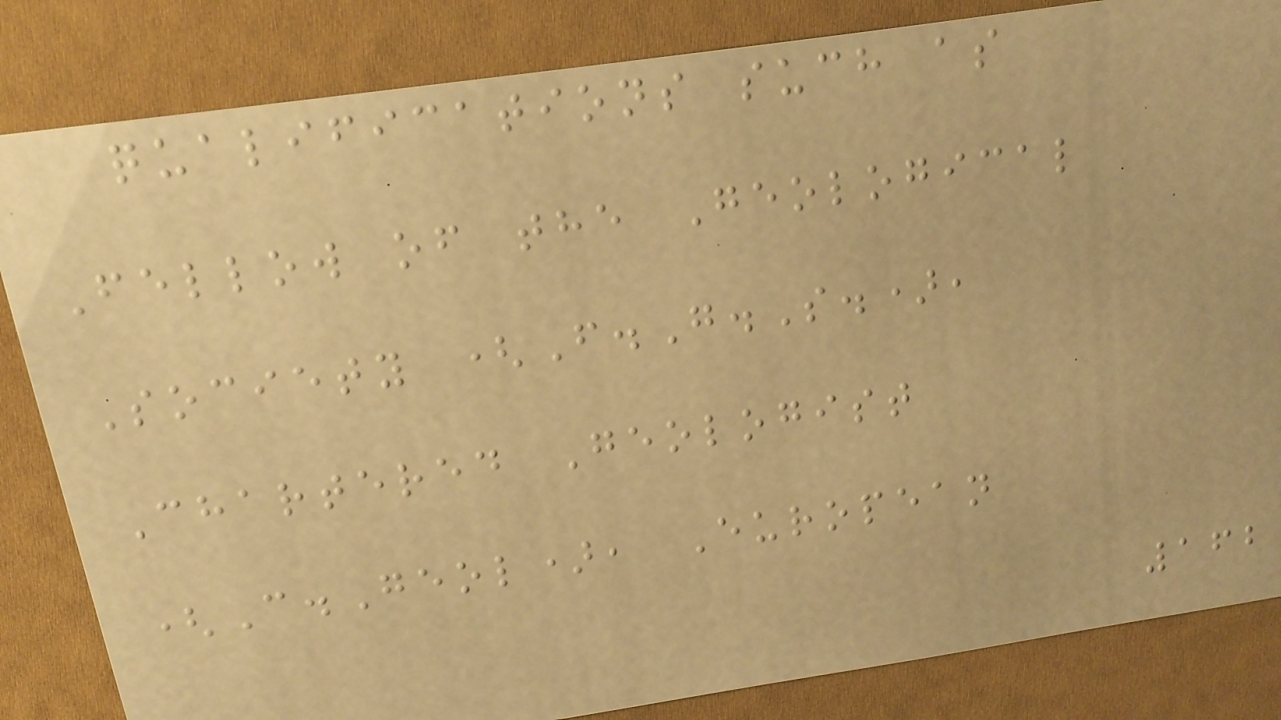qualifications such as
Fellow of the Geological
Society (F.G.S.),
Chartered Geologist
(C.Geol), European
162
